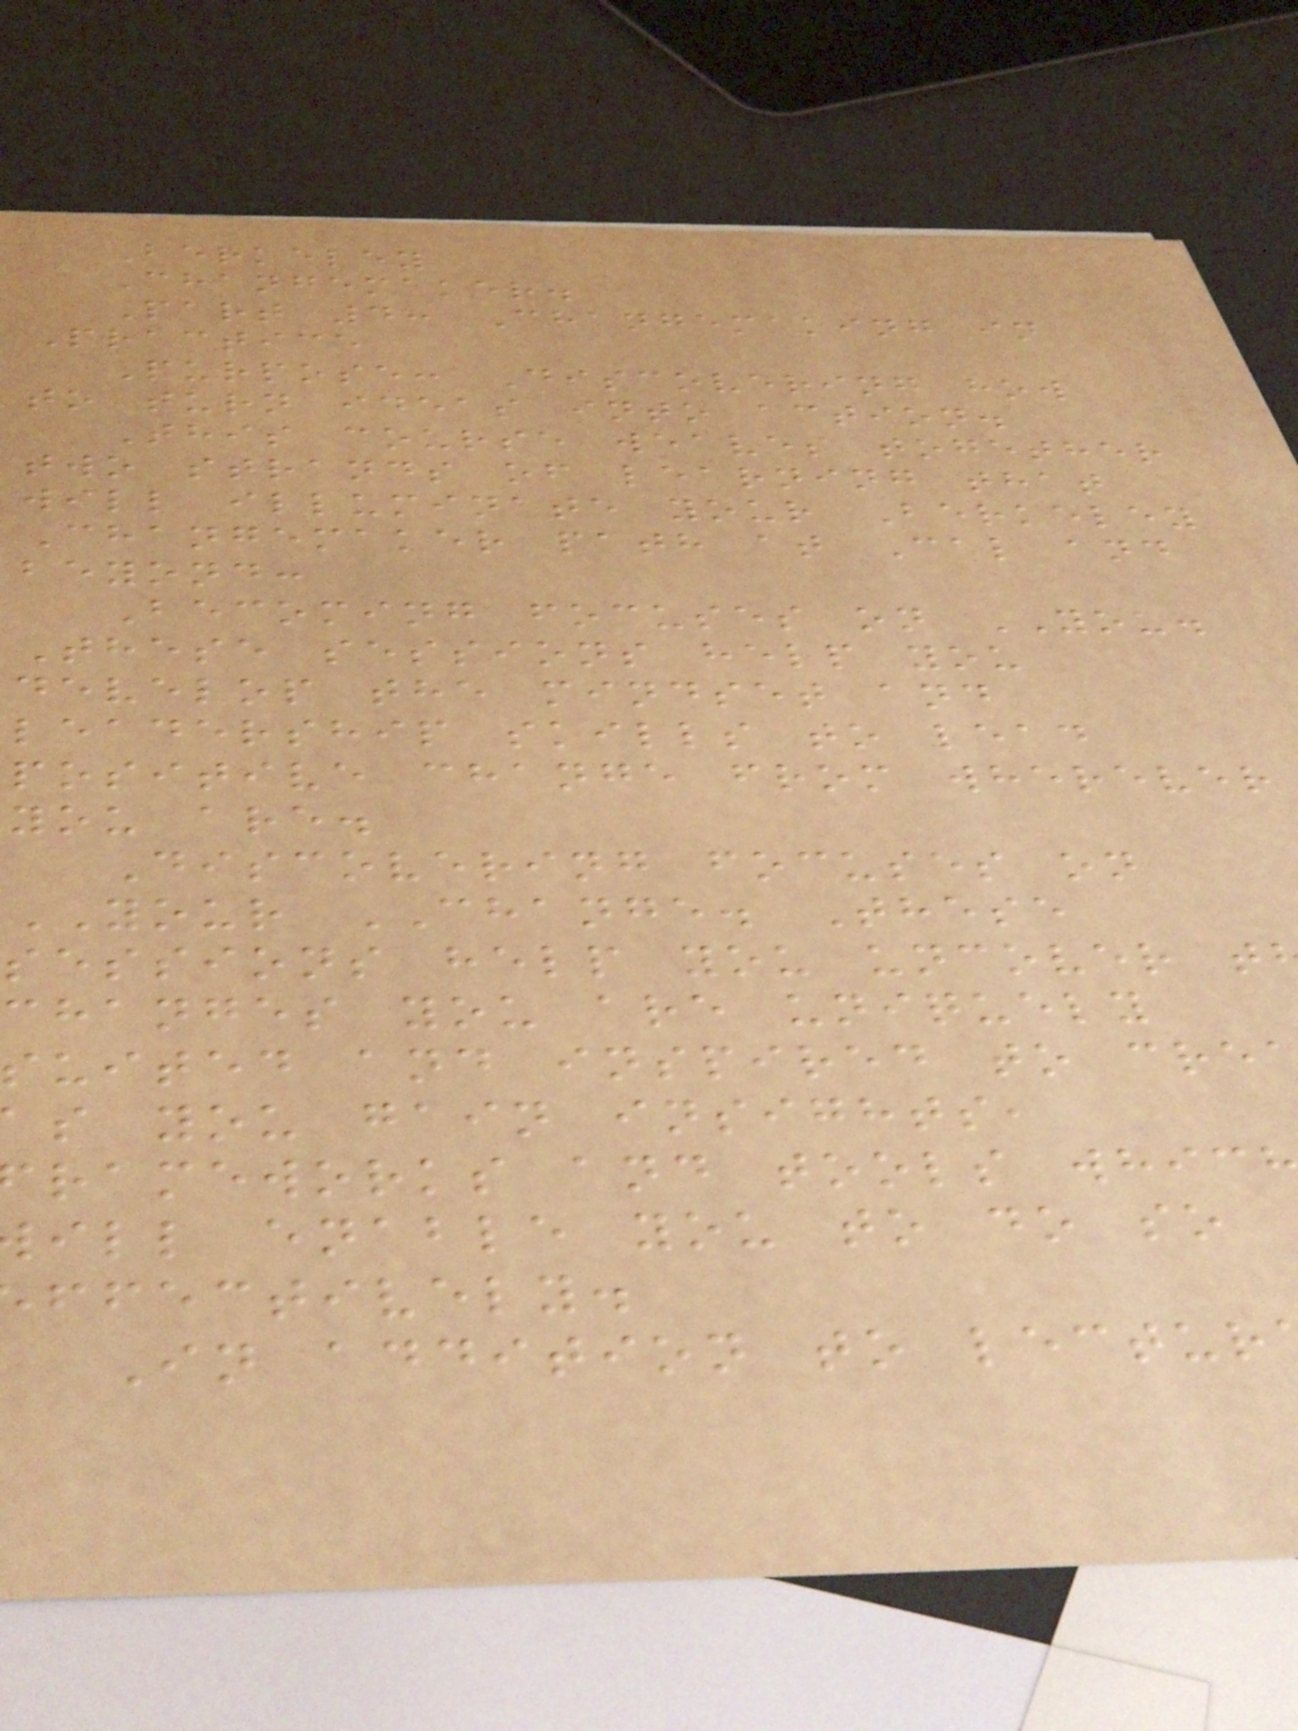Berkeley
Changemaker.
Part 4: Changemaking in
Practice
Purpose: Discovering how
to turn ideas into action.
This course weaves together
two strands of learning that
will illuminate your Berkeley
Changemaker path at Cal and
beyond:
Becoming focuses on YOU.
These sessions help you
develop the mindset and
leadership skills to lead
positive change from wherever
you are.
Discovering focuses on
YOUR CHANGE. These
sessions help you uncover t
changes you are uniquely
suited and inspired to cre
s you gain insights,
rameworks and tools whic
ill enable you to do so
ffectively.
In addition to lectur
